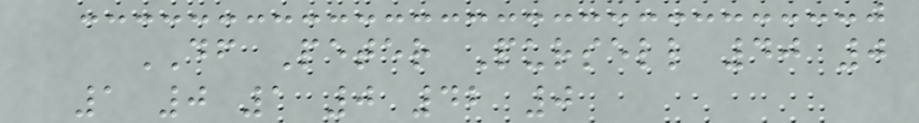DF Peter Pursell 40 0
1 0 1 0 42 0
